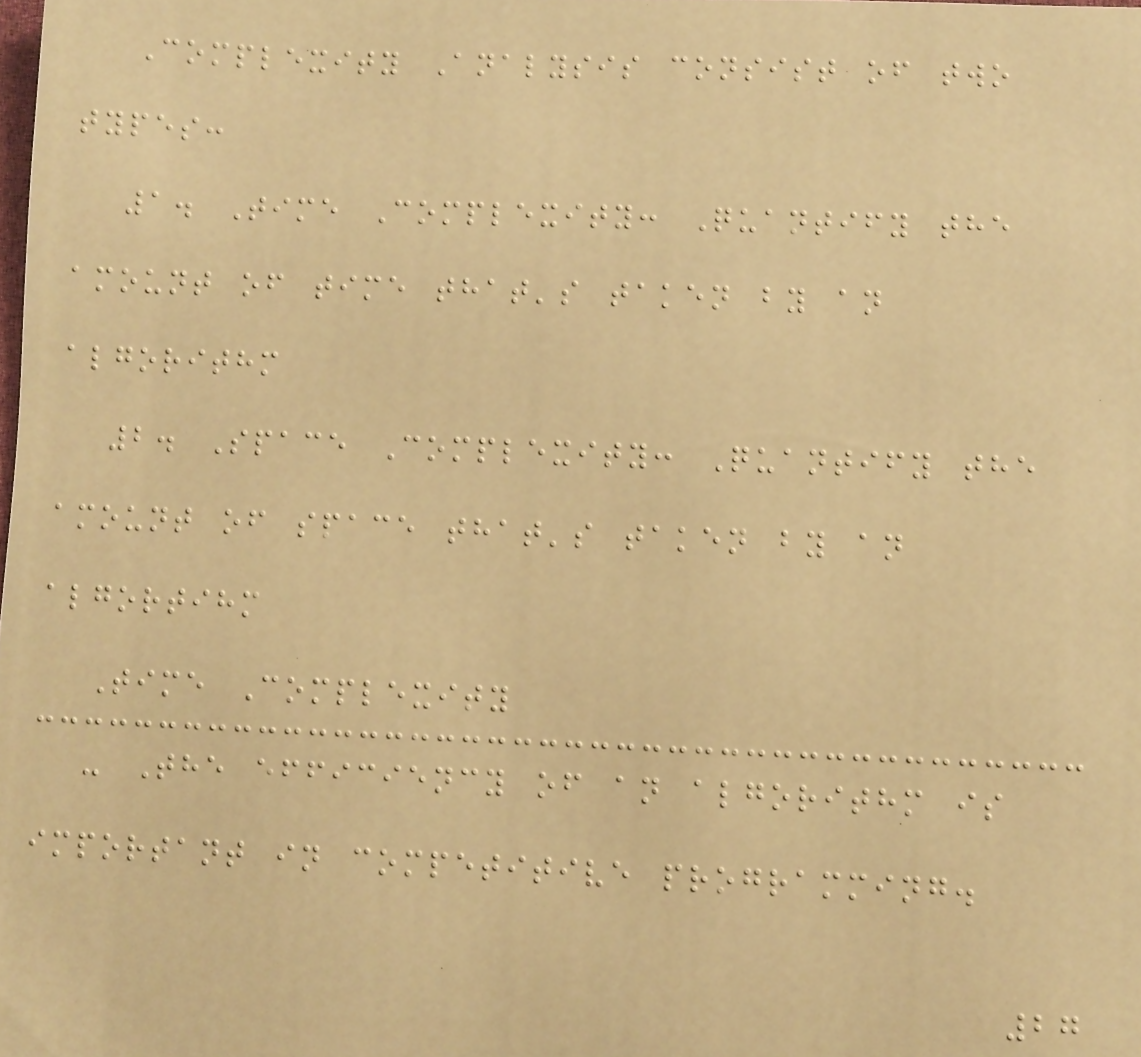Complexity Analysis consist of two
types:
1. Time Complexity: Quantify the
amount of time that's taken by an
algorithm
2. Space Complexity: Quantify the
amount of space that's taken by an
algortihm
Time Complexity
- The efficiency of an algorithm is
important in competitive programming.
27
